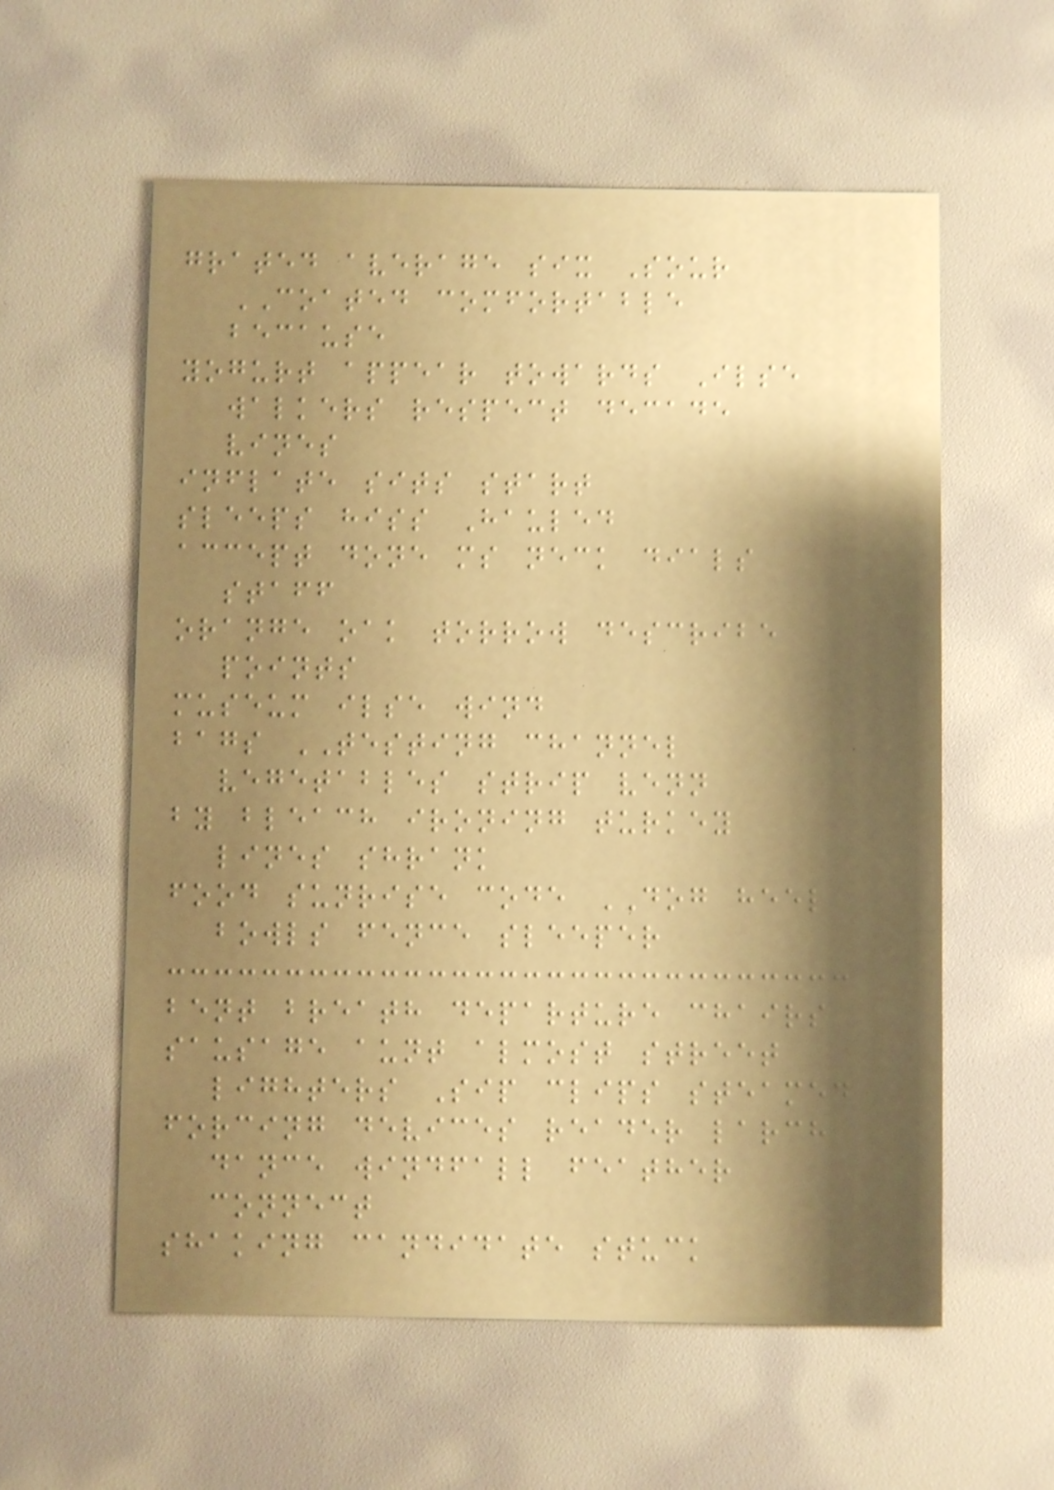grated average six Sour
COATED comfortable
because
yogurt appear towards Ilse
walkers respect decade
vines
inflate sits start
sleeps hiss Hauled
accept done ms neck dials
staff
orange oak torrow describe
points
museum ilse wind
bags TESTING channel
vegetables strip venn
by bleach ironing turkey
lines shrank
food sunrise code DOG heel
bowls fence sleeper
bent breath departure chairs
sausage aunt almost street
lighters Sip clips steamed
forcing devices reader larch
dance windfall feather
connect
shaking candidate stuck
